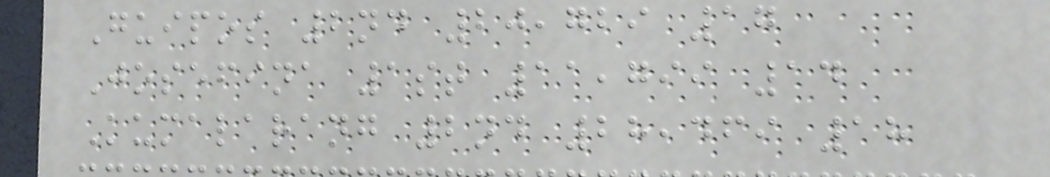Guipos 2nd 20,729 17
Josefina 1st 11,799 14
Kumalarang 2nd 28,469 18
